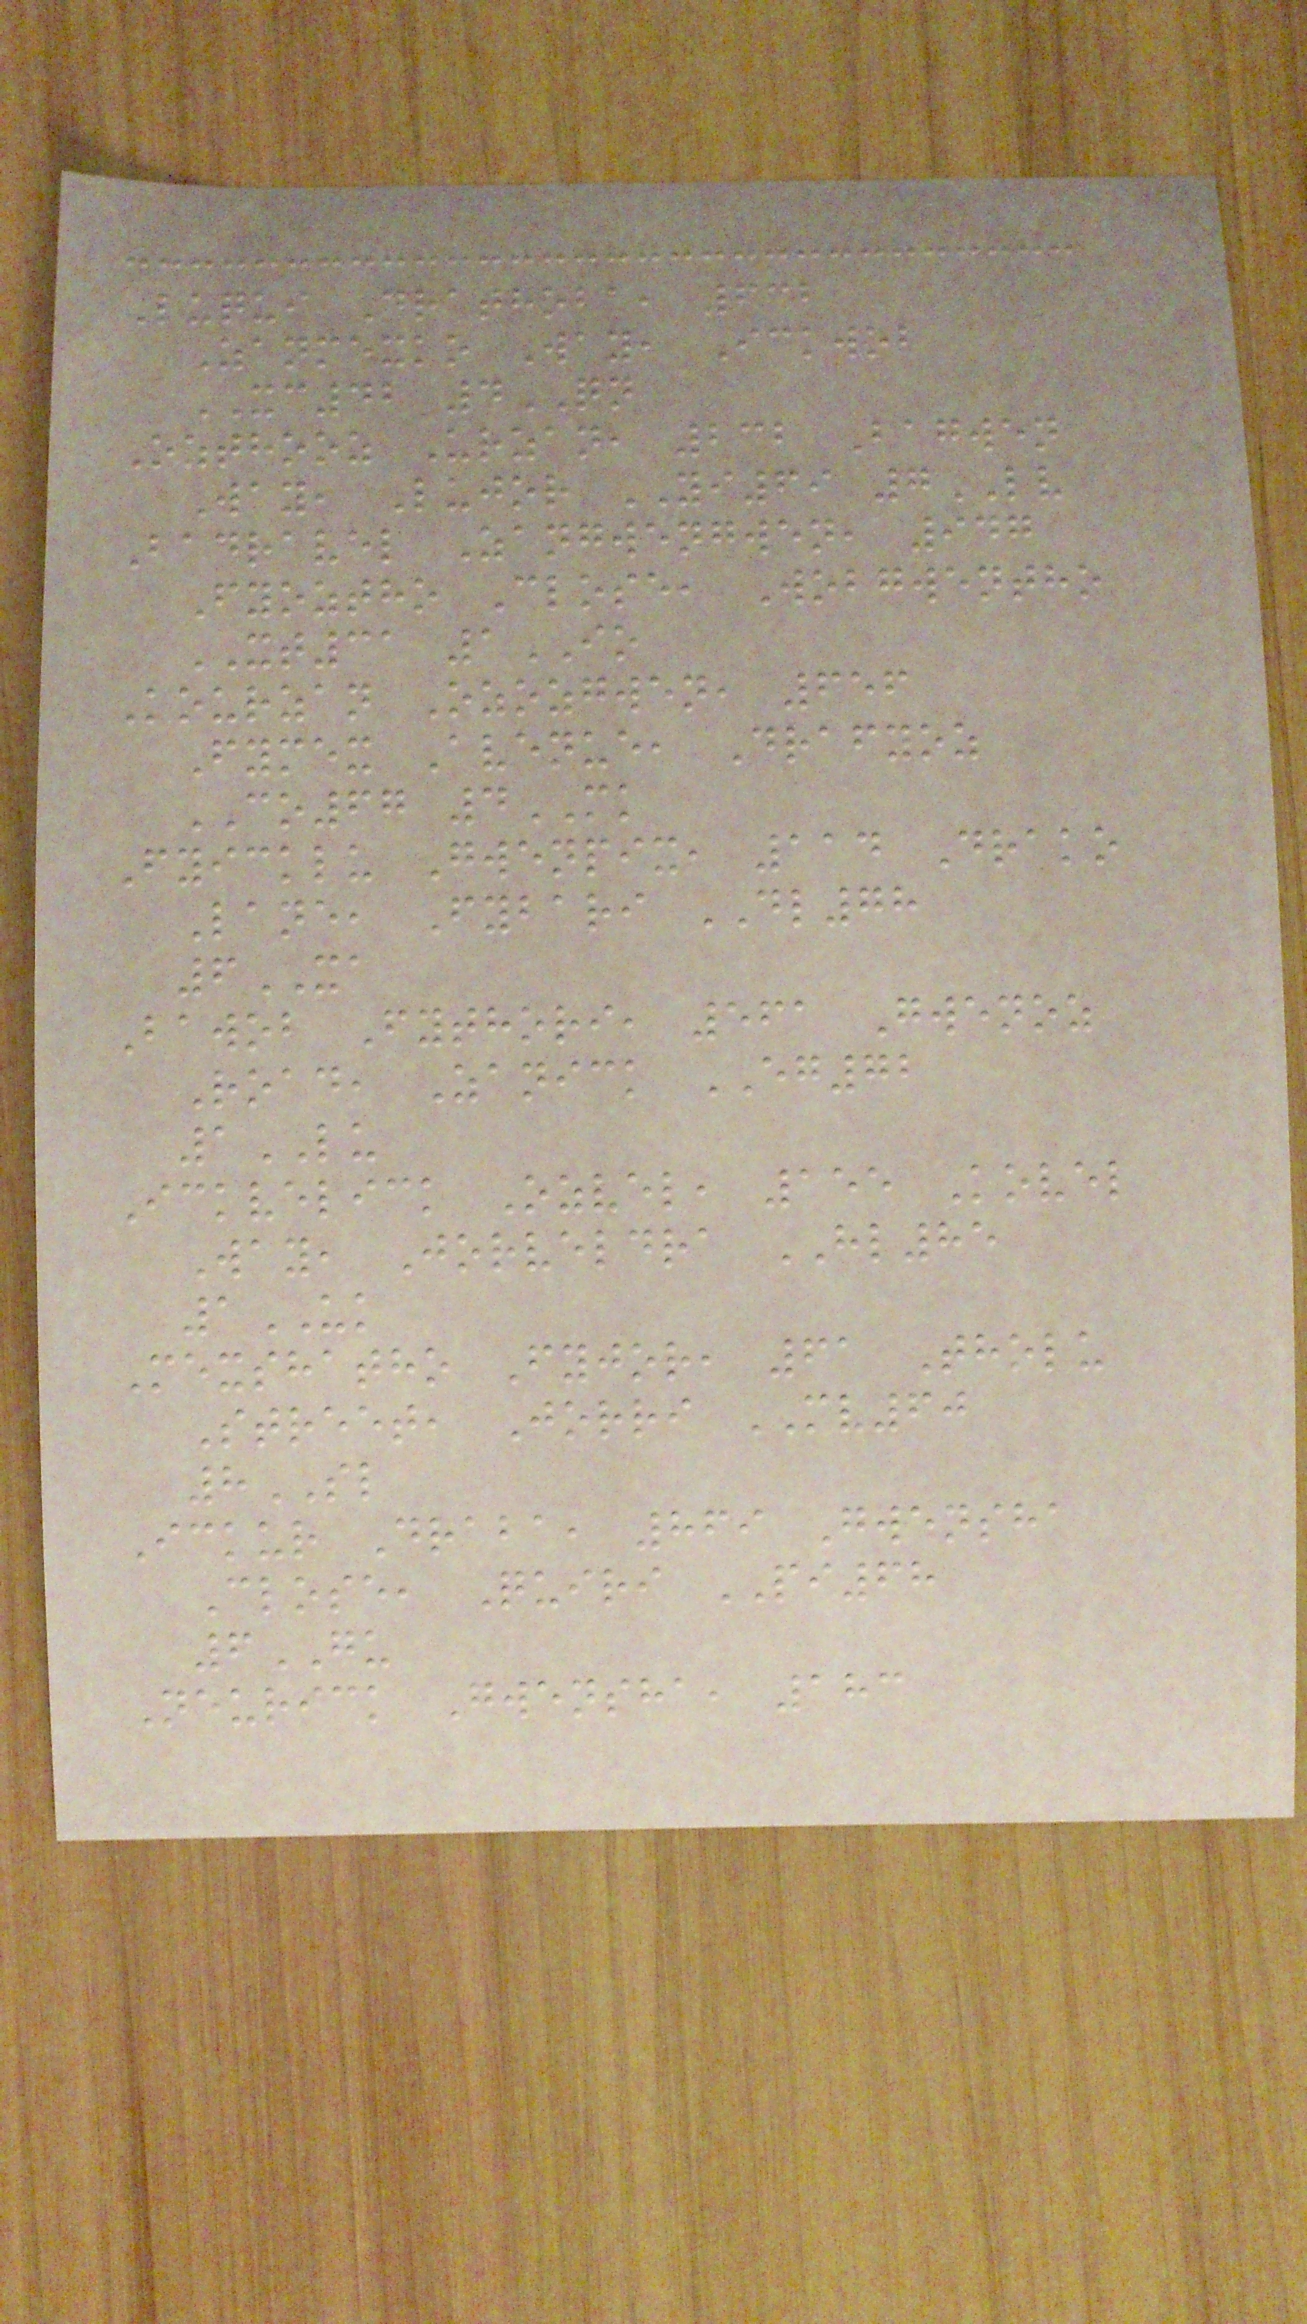Luqui Drathoba, 632
Zanmexko Way, Ickwob
XC42 4QN
Ozthooz Urzan, 232 Bagwen
Way, Lujor YI69 7LV
Badravel Zangwengwen, 947
Fyoztho Close, Wobgwentho
XT31 1IO
Kourzan Ozozgwen, 656
Fymex Avenue, Drafyoz
CO67 4MK
Fyicklu Gwenpix, 114 Drako
Lane, Fybari DL78
6XA
Bawob Fythori, 561 Gwenoz
Road, Zanick EG72
1LU
Ickvelick Ozvel, 155 Kovel
Way, Jorveldra HL85
1UK
Mexshatho Fyjor, 61 Tholu
Street, Jorri MV60
8SL
Ickur Draba, 869 Gwensha
Close, Quiri PI68
6GU
Neurick Gwensha, 183
